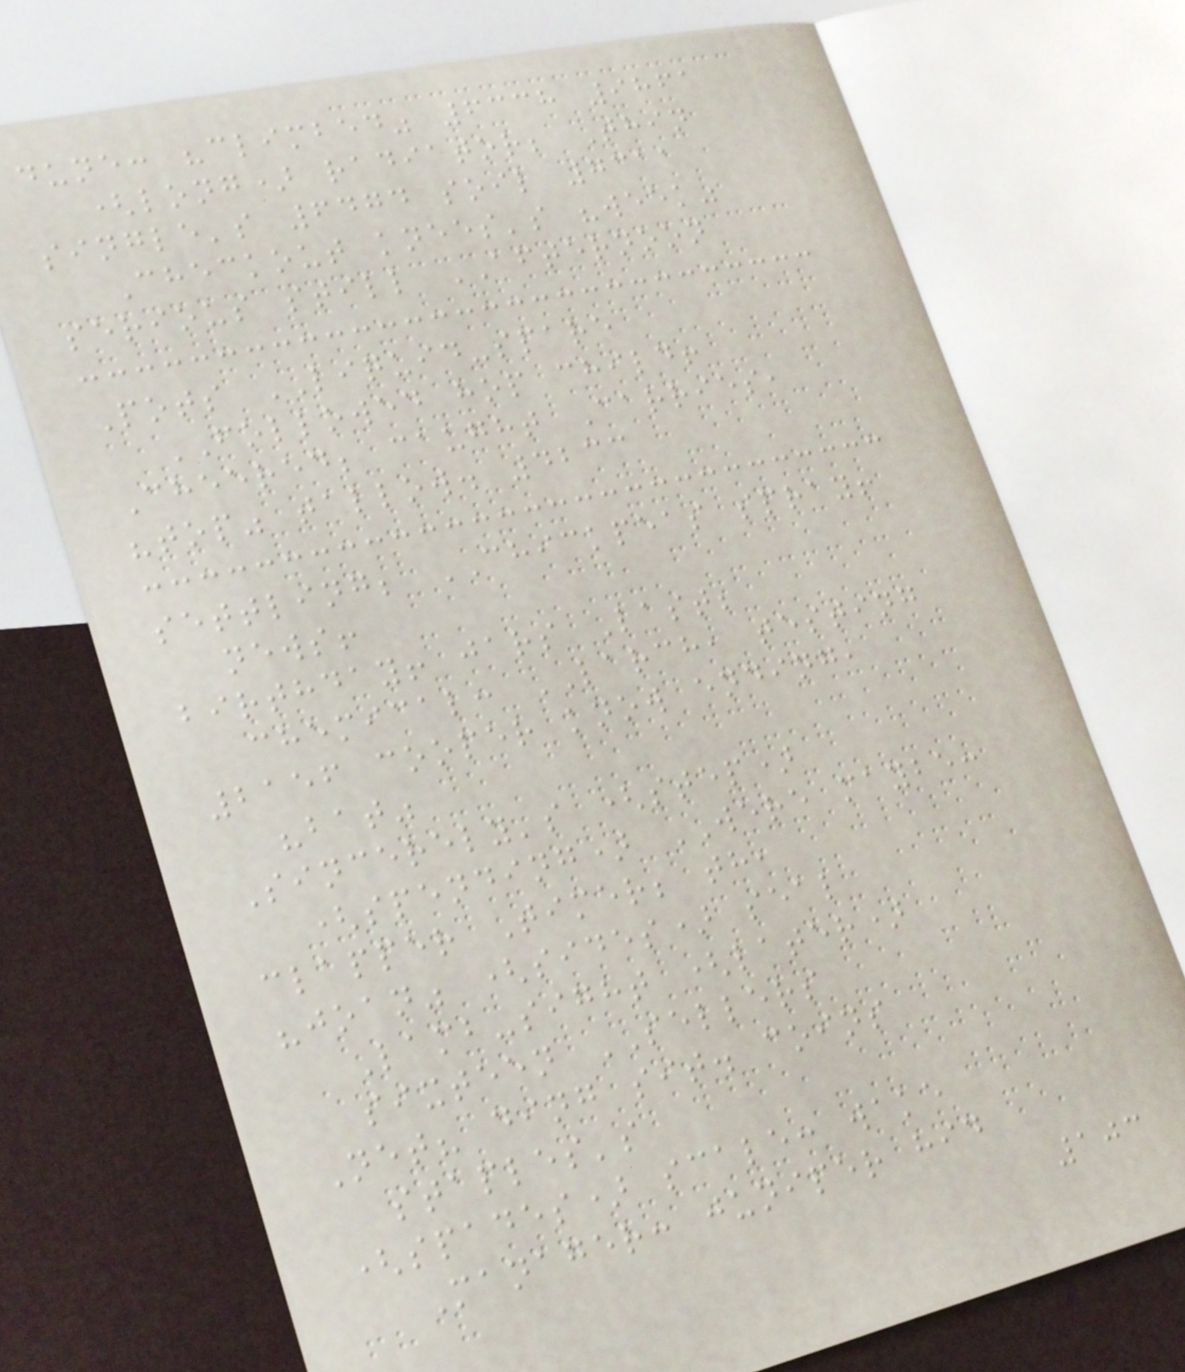dune: "climbed" 6338 9861
(long) radiator; Thin
single's 6474 soil 7311
Checkout knees's "week"
serious still AFTERNOON
Pots LIQUID-spare
FOLLOWED hop child!
Cheered; caught Carries,
"top" tallow. 4233
settling; CHICKPEAS spray!
news!
birthday! jars Last;
chemical: LARCH, testing
2156 cooper know ending,
"bat"
Sincerely's (step)
(spending) WERE maybe:
clapper Timer; th,
"joan" (sides) seal
Lamb-sight (later)
sixteen SELLERS
Net? ding sit. coins
staples's
(spades) scale: wake
Manager: juniper hid
103
